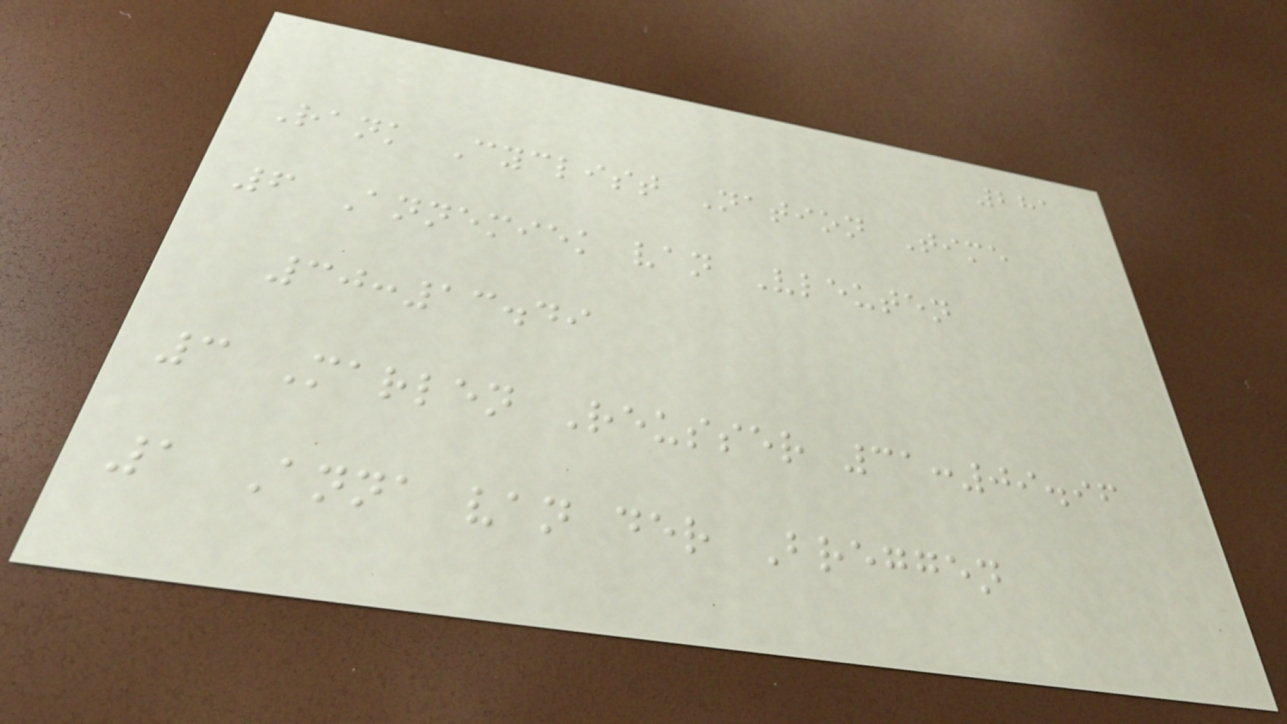281
Rank Cyclist Nation Time
6 Annemiek van Vleuten
30:13.49
3 Marlen Reusser 31:09.96
1 Anna van der Breggen
